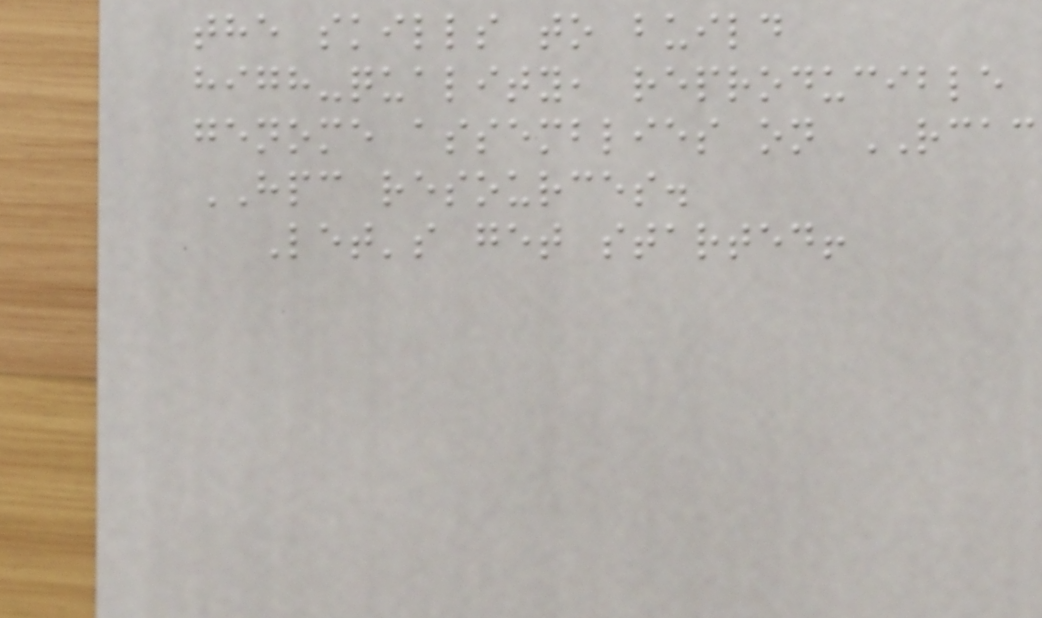the skills to build
high-quality, reproducible
genome assemblies on RCAC
HPC resources.
Let's get started!
